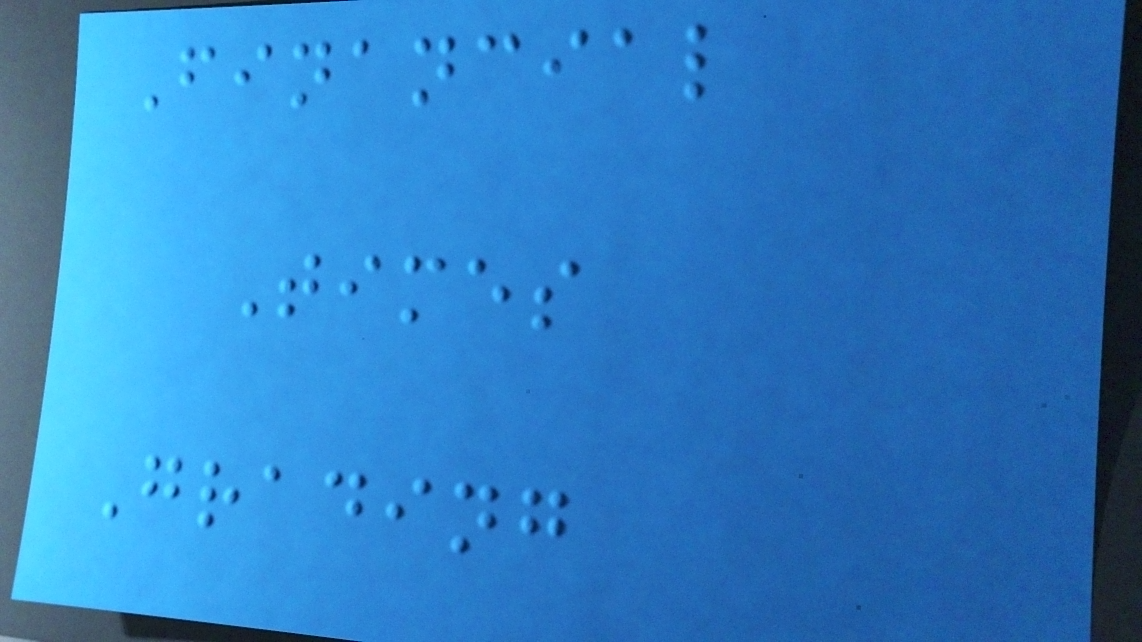Financial
Times
Grading
